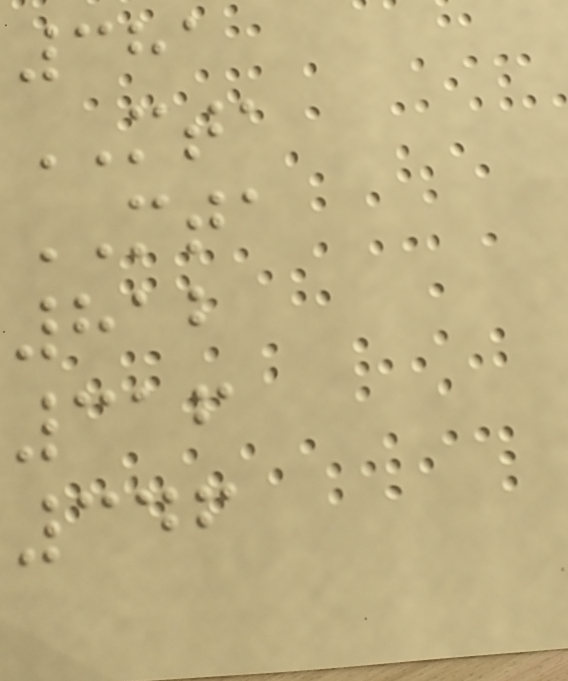381
MTA
MTA
812
316
346
